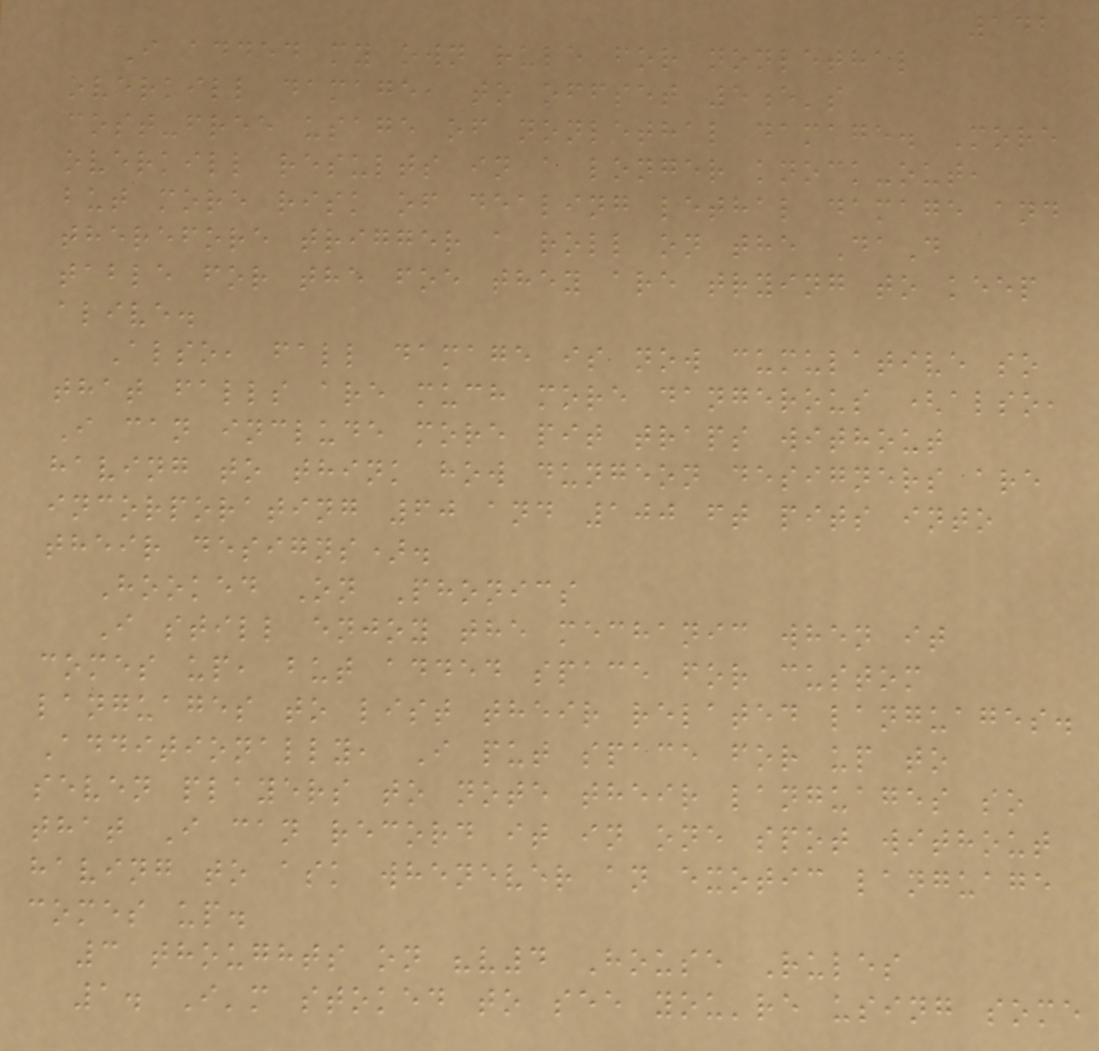142
I added my own rule for nonlethal
overkill damage, to offset 5e's
cost-free usage of nonlethal damage. More
overkill results in a longer knock-out,
but more risk of dealing lethal damage and
therefore trigger a roll on the DaD
table for the foe they are trying to keep
alive.
Also, fall damage is now cumulative so
that falls are much more dangerous (also,
I can include more pit traps without
having to think how dungeon designers are
incorporating 60 and 100 ft pits into
their designs).
Hooked On Phonics
I still enjoy the mechanic when it
comes up, but added space for custom
languages to list their related languages.
Additionally, I put space for up to
seven players to note their languages so
that I can record it in one spot without
having to ask whenever an exotic language
comes up.
3 thoughts on "v4 House Rules
1. I'm stoked to see you're using some
